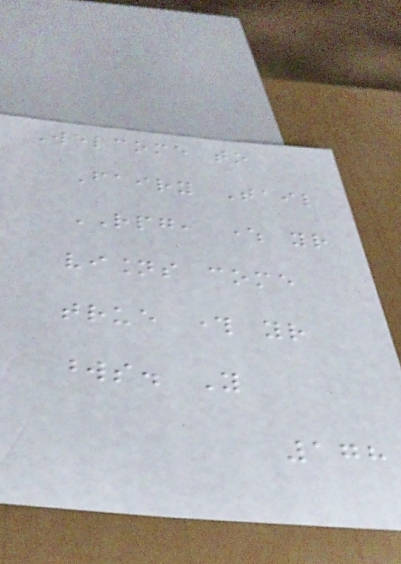Welcome to
Fairy Tail
RPG, where your
visions come
true through your
words. You
178
